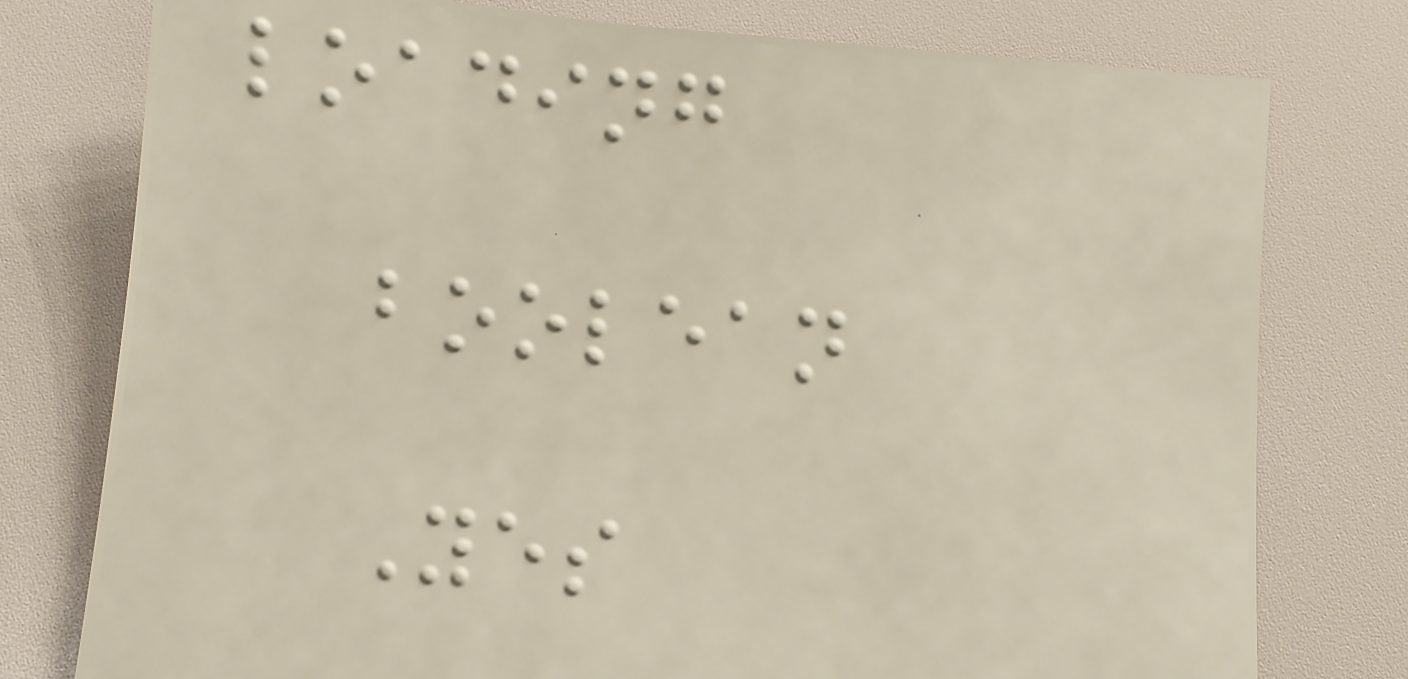loading
boolean
Yes
